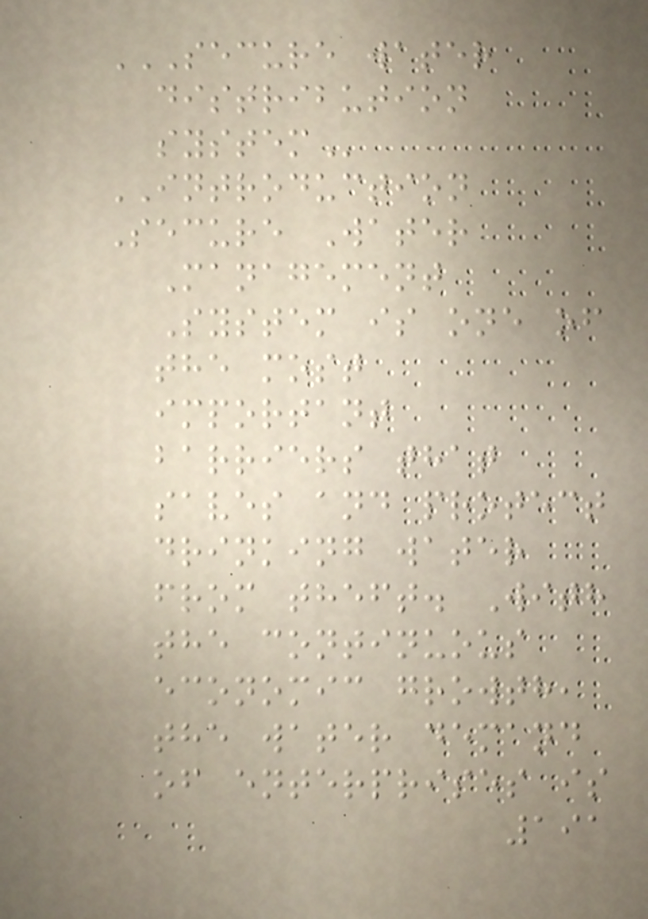SECURE WATER
DISTRIBUTION
SYSTEM
INTRODUCTION
Secure Water
Management
System is one of
the most
important
barriers that
saves and protect
drinking water
from theft. With
the continuous
economic growth,
the water demand
of enterprises is
191
